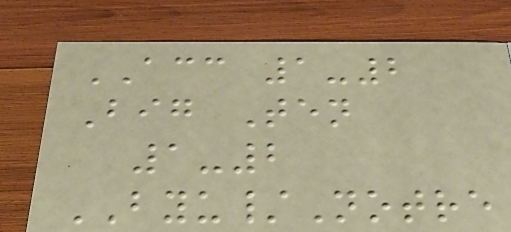ACC 1-2
Big Ten
1-2
BYU/Notre
